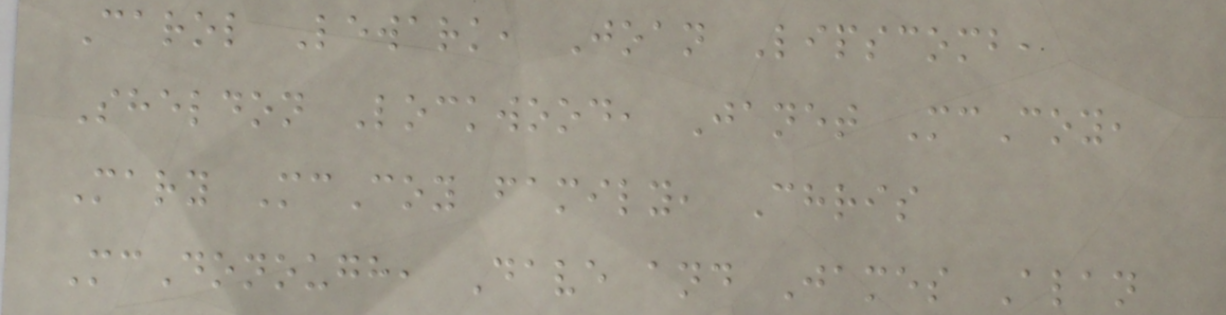Carol Lewark, Joan Lipscomb,
Sheldon Lockwood, Janet McCoy,
Mary McCoy family, Chris
McDonough, Dave and James Alan
